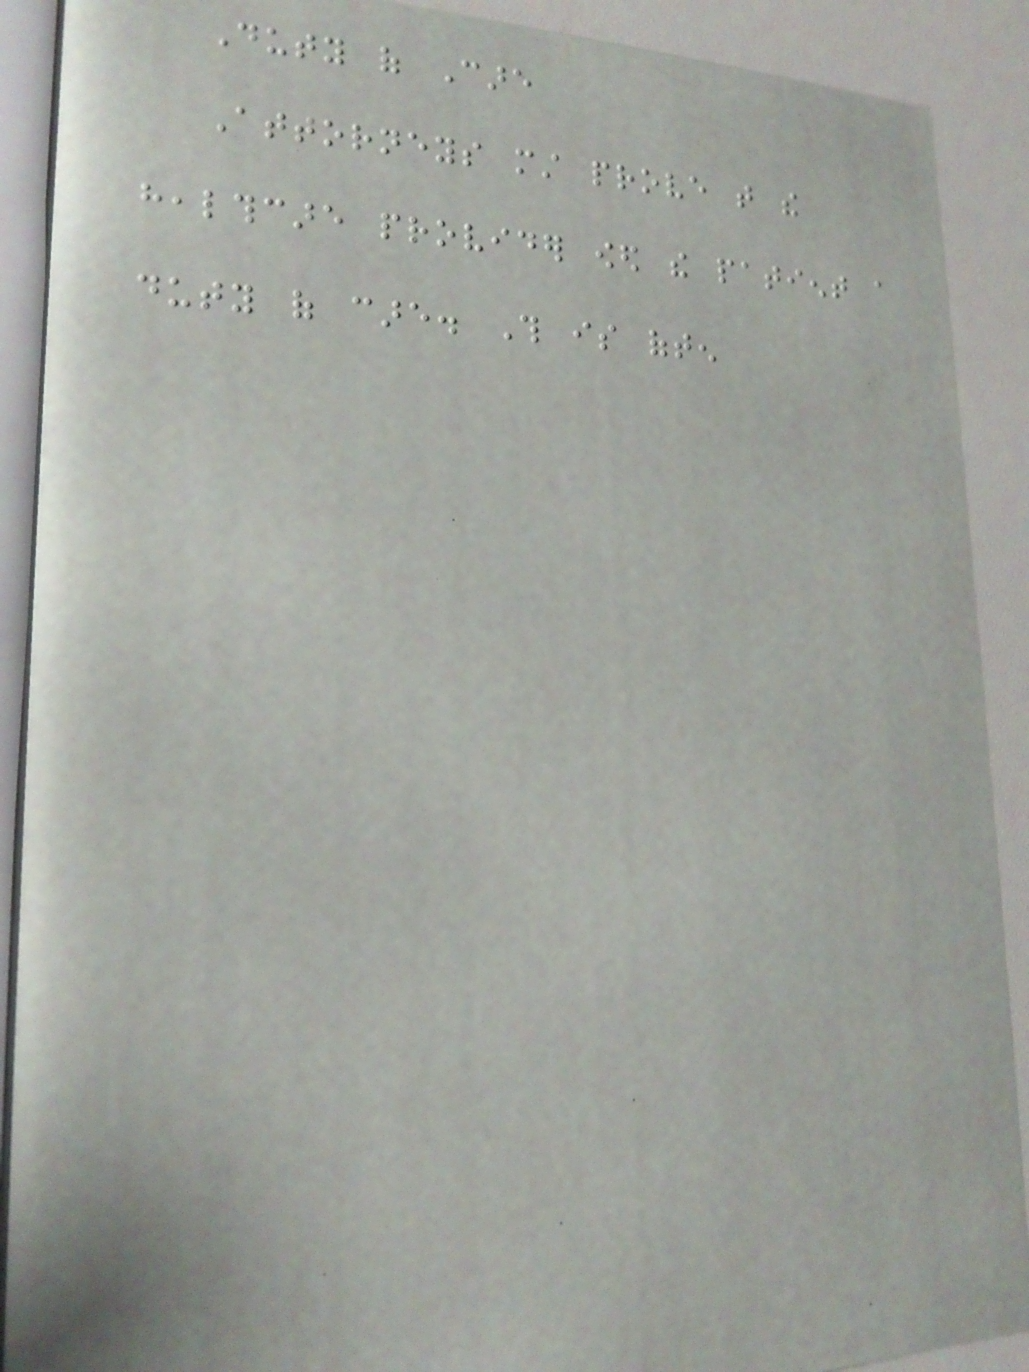Duty of Care
Attorneys must prove that the
healthcare provider owed the patient a
duty of care. This is often
